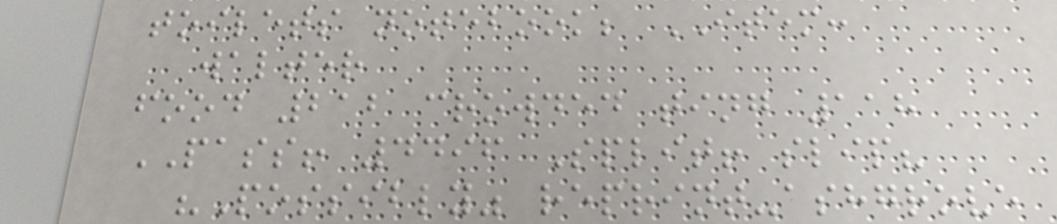toilets notebook; ITEM:
walter
food 212 crowded ting 118
PASS! 4496 Split! slip?
"Possibly" reprint-ashgrove
